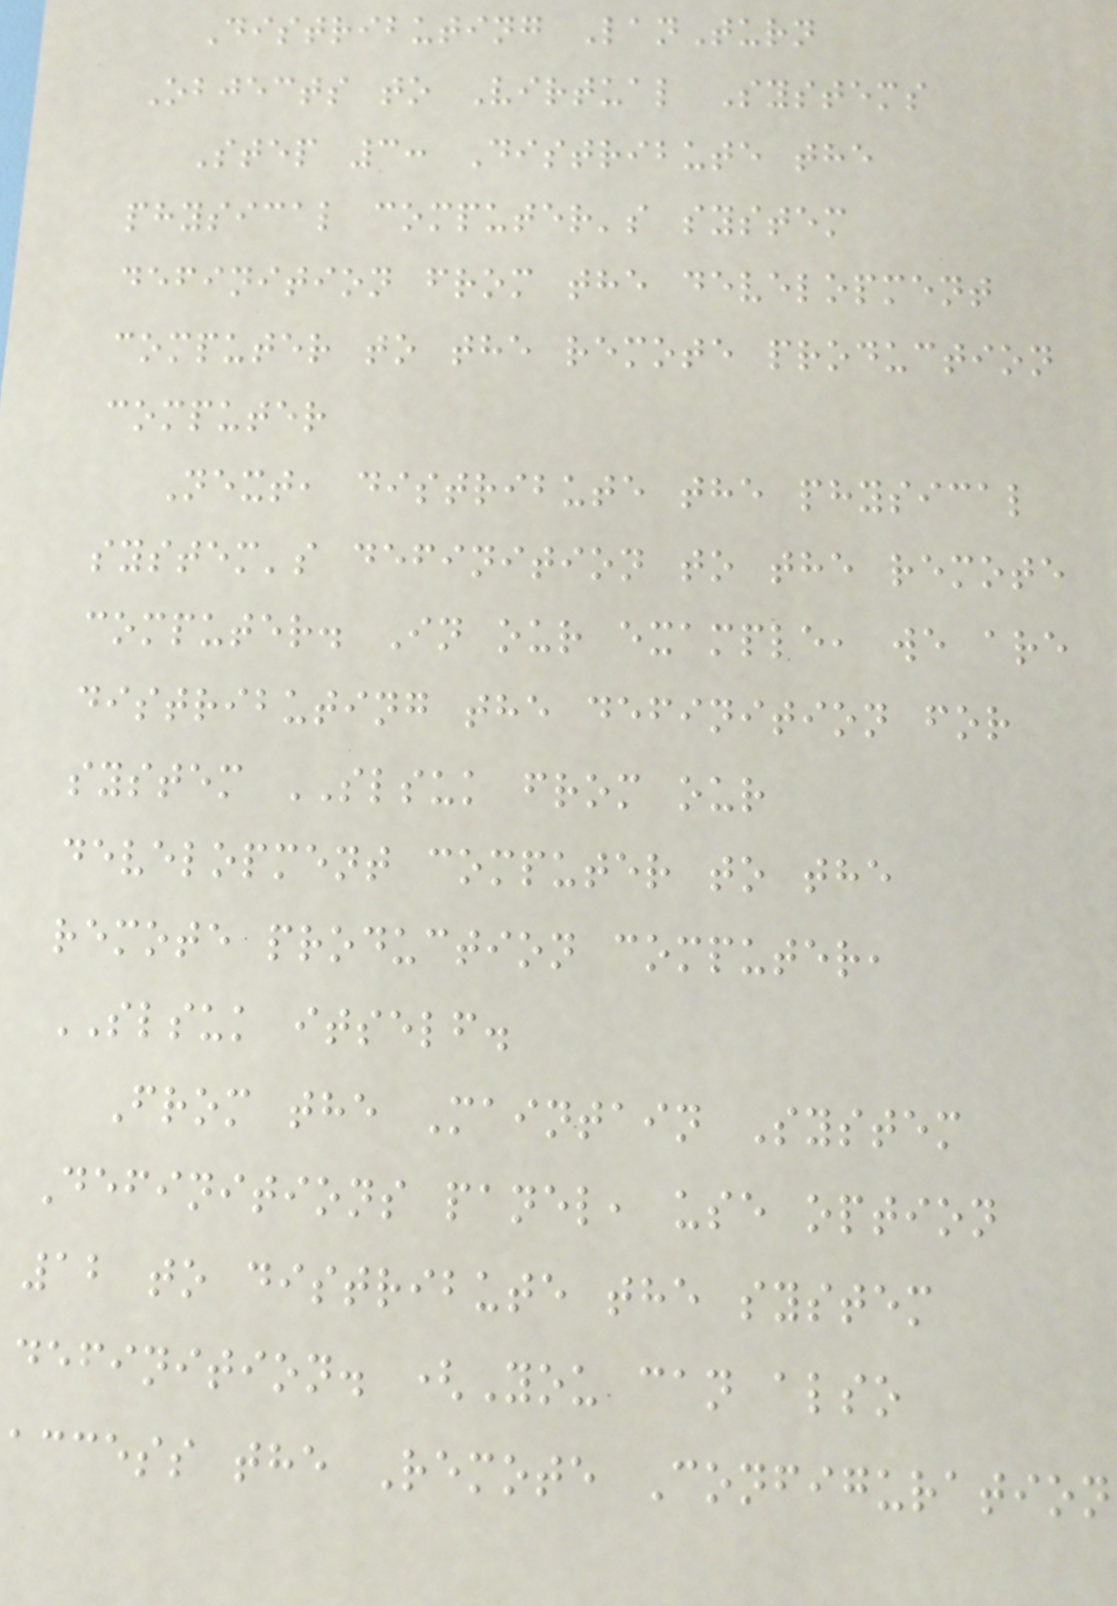Distributing LanTurn
Objects to Virtual Systems
Step 3: Distribute the
physical computer's system
definition from the development
computer to the remote production
computer
Next, distribute the physical
system's definition to the remote
computer. In our example, we are
distributing the definition for
system SLSUK from our
development computer to the
remote production computer,
SLSUK itself.
From the Maintain System
Definitions panel, use option
12 to distribute the system
definition. (You can also
access the Remote Configuration
